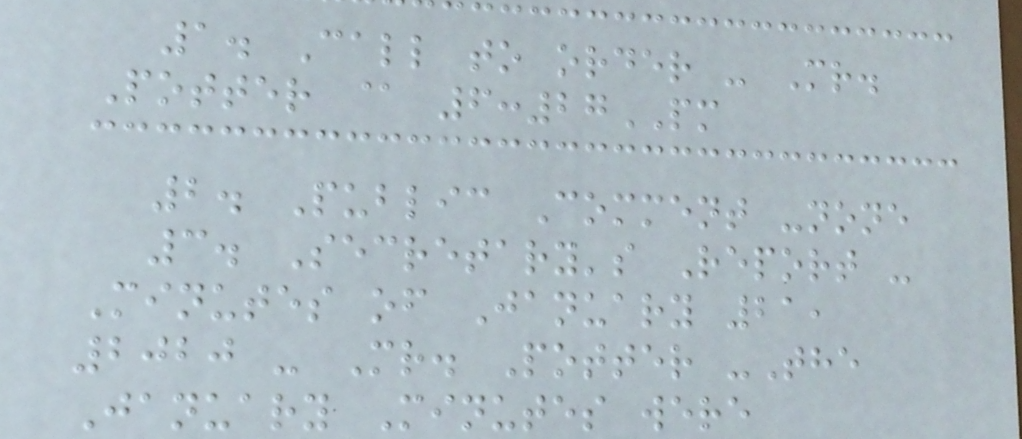1. Call to order - Mr.
Potter @ 6:27PM
2. Public Comment -none
3. Secretary's Report -
Minutes of January 21,
2020 - Mr. Potter -The
January Minutes were
